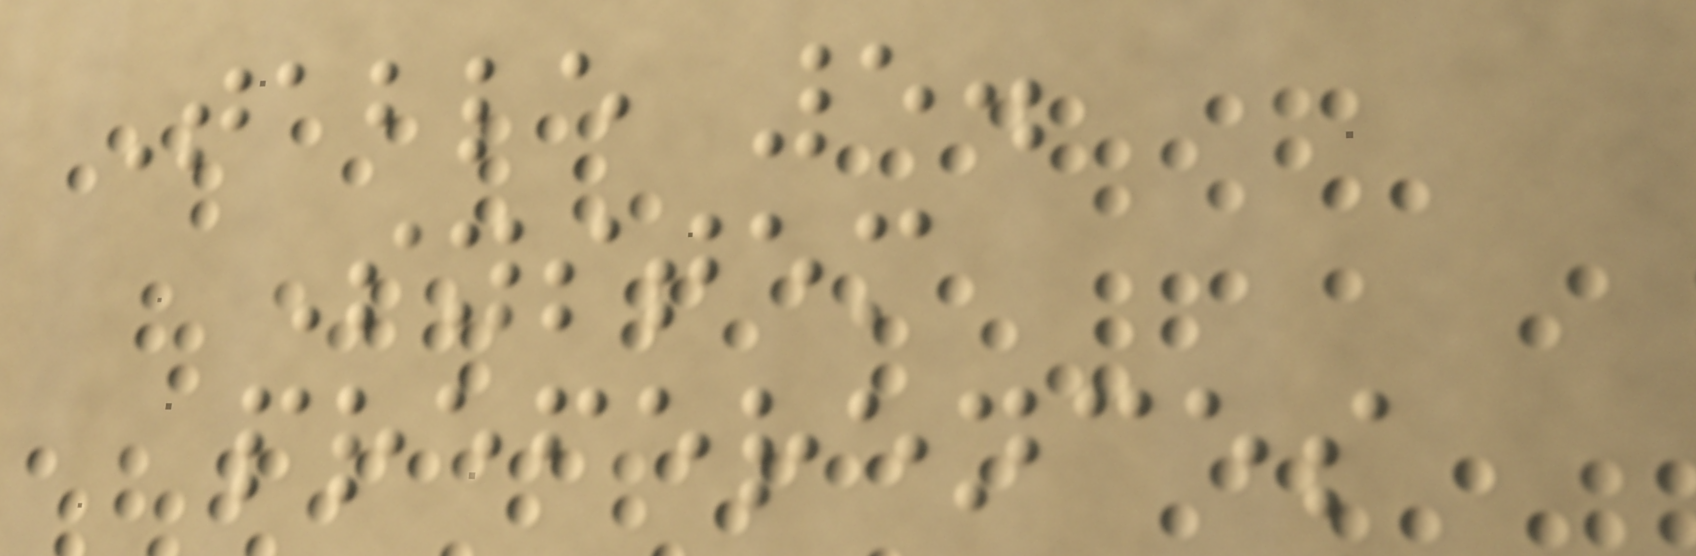Table 5.
System
preferences
